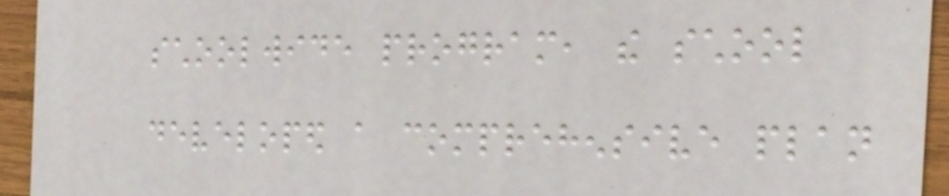schoolwide program, the school
developed a comprehensive plan
